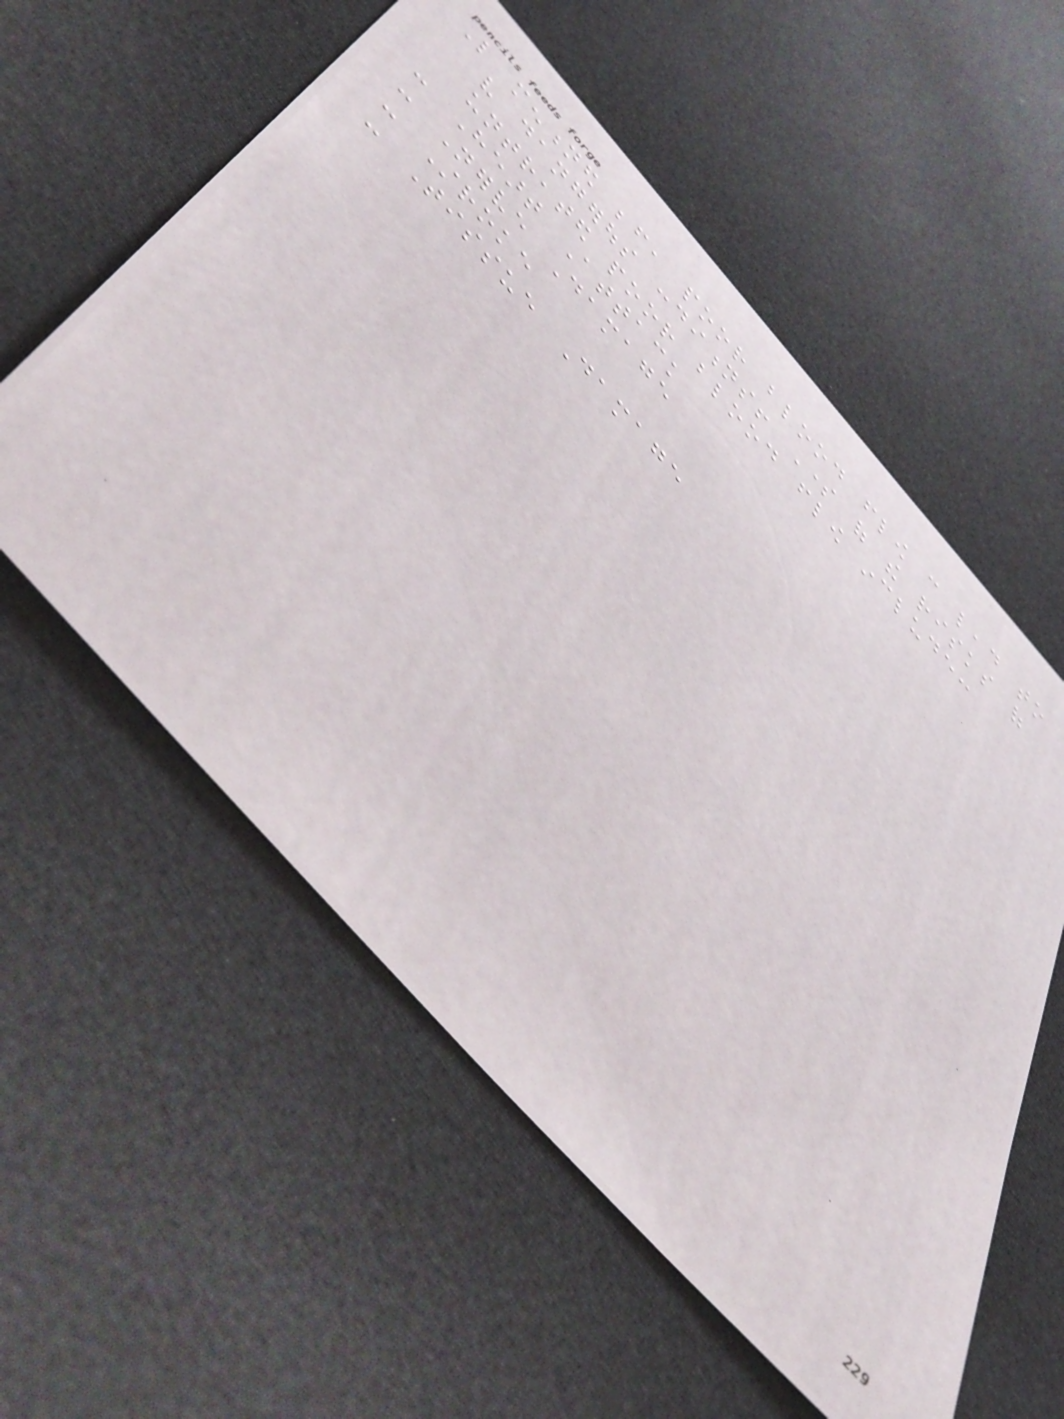Like mentioned before, poor blood flow can lead to
very dangerous conditions! Some of the risks of
untreated poor blood flow include:
- Heart Attack
- Nerve Damage
- Stroke
- Tissue Damage
